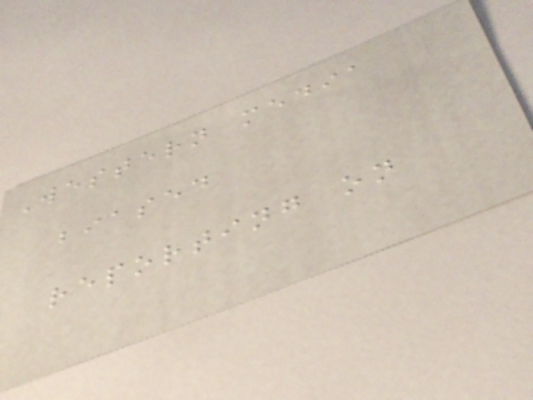Western media
biased
reporting on
